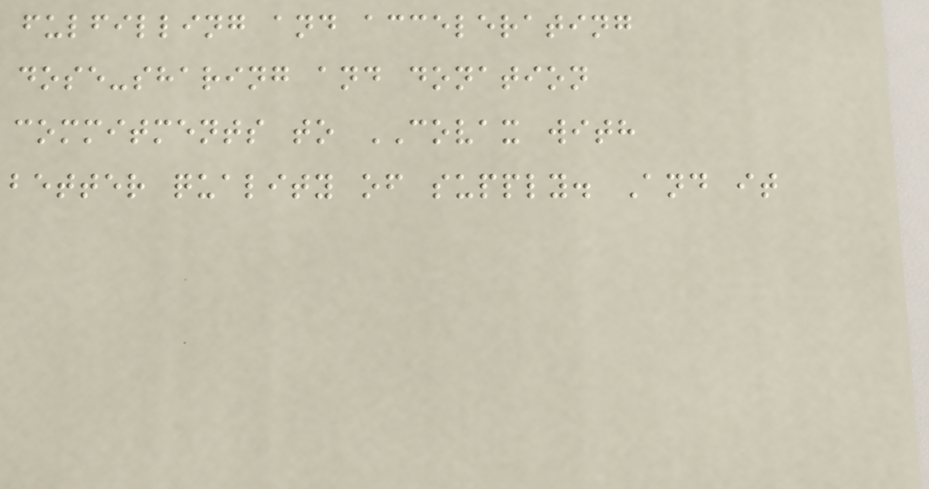fulfilling and accelerating
dose-sharing and donation
commitments to COVAX with
better quality of supply. And it
